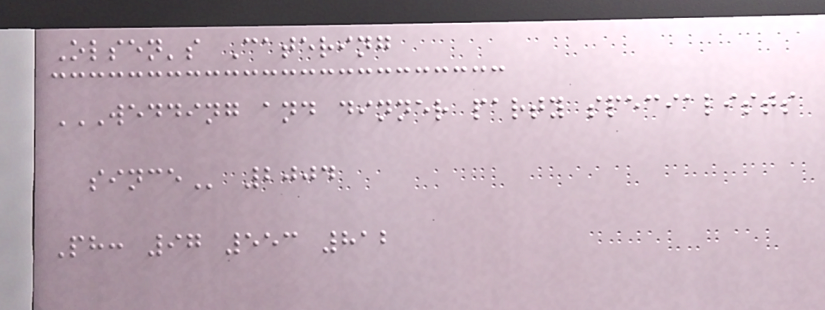Olsen's Catering
WEDDING AND DINNER PARTY SPECIALISTS
SINCE 2004
Ph: 97 553 812
